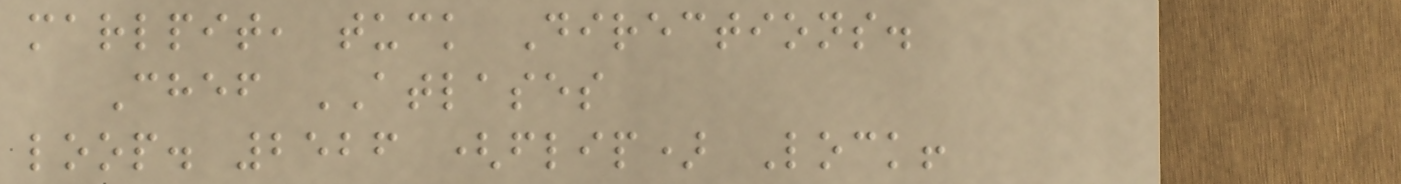marlpit, tuck Directions.
Chef ATLASES
loop. 2526 (flip) Lock!
